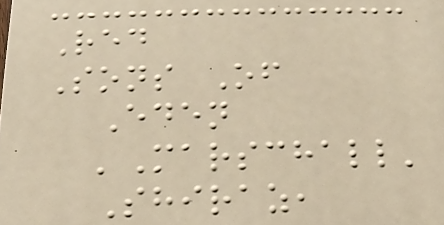Red
Sons Of
Eden
'Marschall'
Shiraz,
